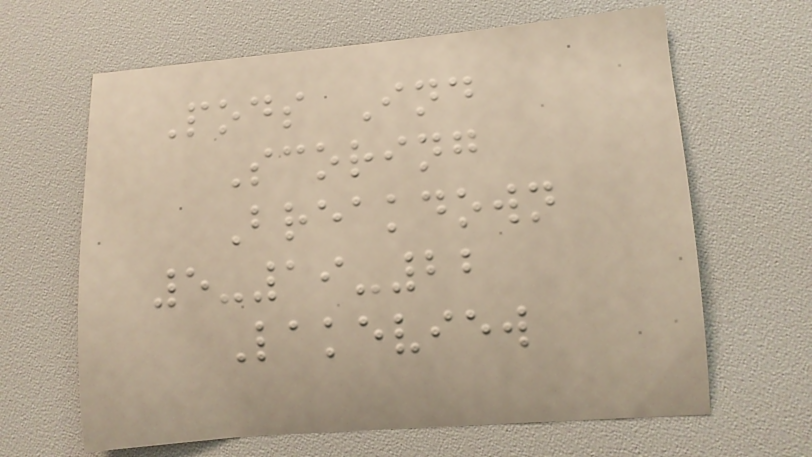Pods Ind
Scoring
Breakdown
5-19-22
Lakeview
